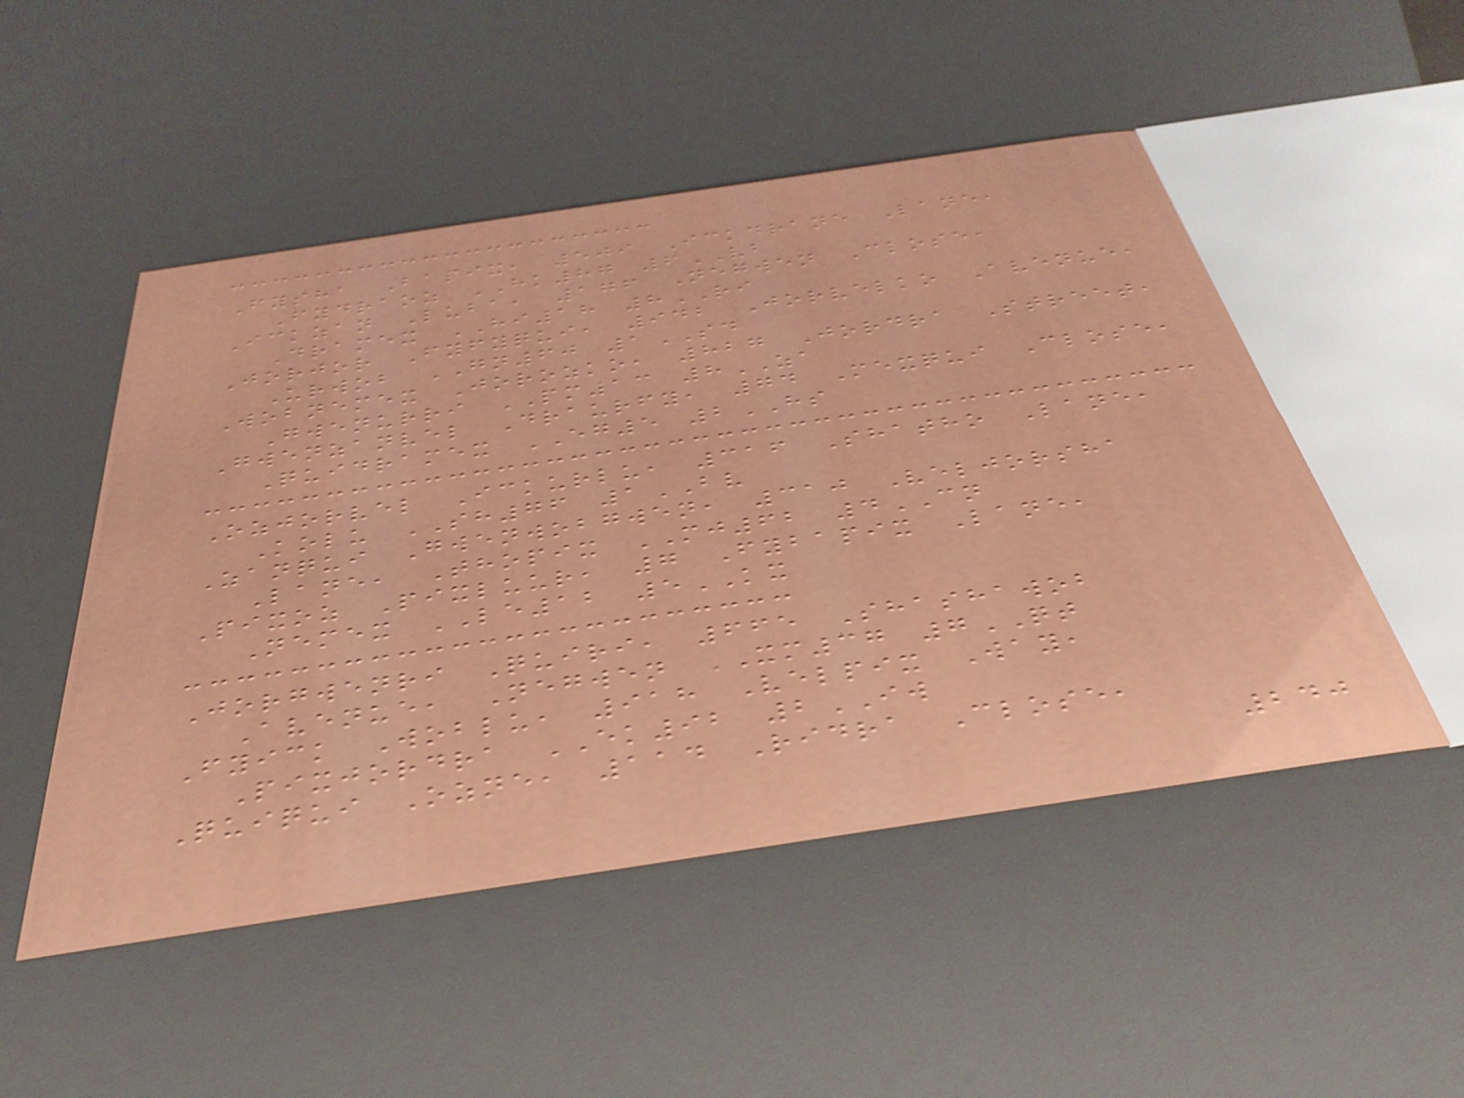Fysha Bapix, 509 Ickdrane Lane,
Fydraoz HK87 6VB
Ickzan Luba, 176 Negwen Close,
Dramex HI18 8RI
Jorjor Fyfyqui, 942 Jorvelko Avenue,
Urwob GN60 1SD
Wobnemex Jorozko, 827 Jordra Street,
Gwenurri PM13 8ZA
Gwenzanvel Draurfy, 74 Mexqui Close,
Quidramex EG5 2HS
Ozjorvel Ickurlu, 316 Shatho Lane,
Kolu SH76 1BV
Zanqui Gwenwobgwen, 310 Veljorsha
Lane, Thopix MJ62 4CN
Pixoz Pixluur, 7 Fybapix Lane,
Nemex LE12 5KX
Jorgwenri Quiri, 665 Shashawob
Avenue, Negwen XM37 7QT
Fyick Woblu, 918 Velpix Way,
Pixjordra EK92 2IW
Quiqui Ozne, 114 Ridra Close,
240
